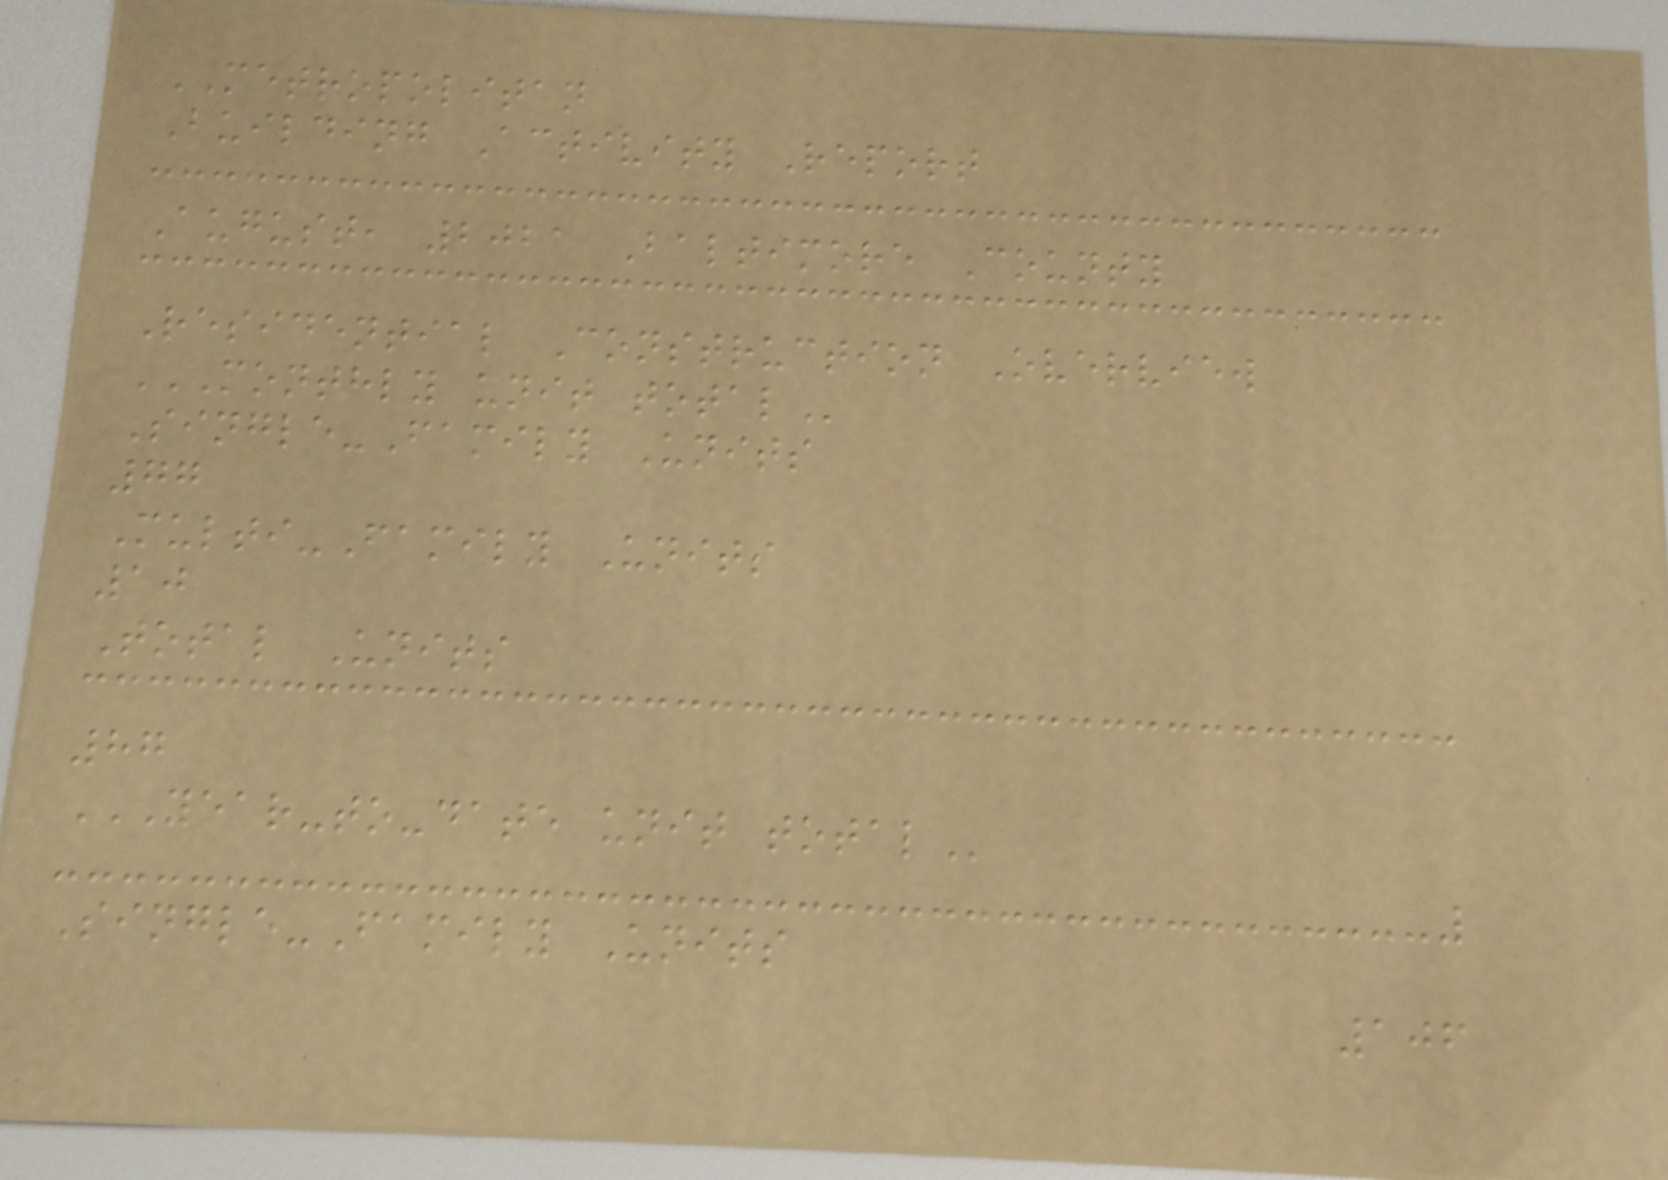METROPOLITAN
Building Activity Report
August, 2021 Baltimore County
Residential Construction Overview
MONTHLY UNIT TOTAL
Single-Family Units
77
Multi-Family Units
10
Total Units
87
YEAR-TO-DATE UNIT TOTAL
Single-Family Units
106
